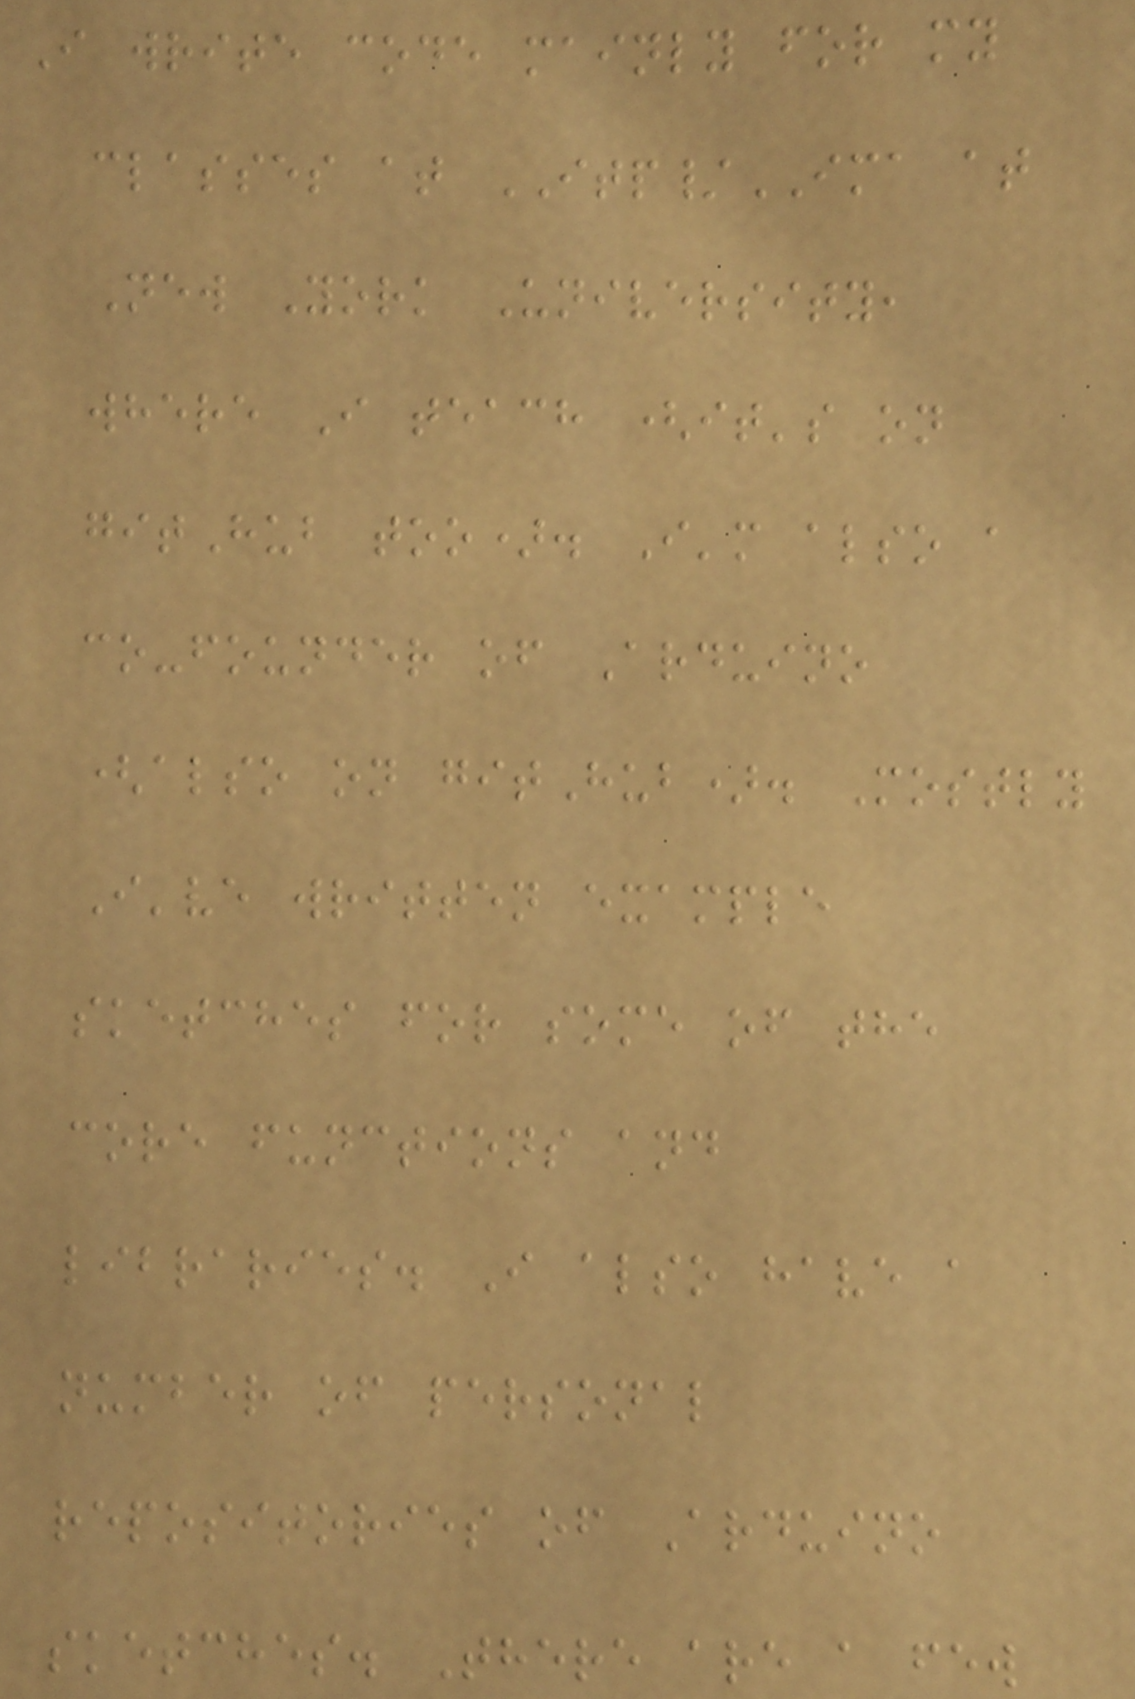I write code mainly for my
classes at ITP/IMA at
New York University,
where I teach (it's on
gitHub too). I'm also a
co-founder of Arduino
(also on gitHub). Mostly
I've written example
sketches for some of the
core functions and
libraries. I also have a
number of personal
repositories of Arduino
sketches. There are a few
